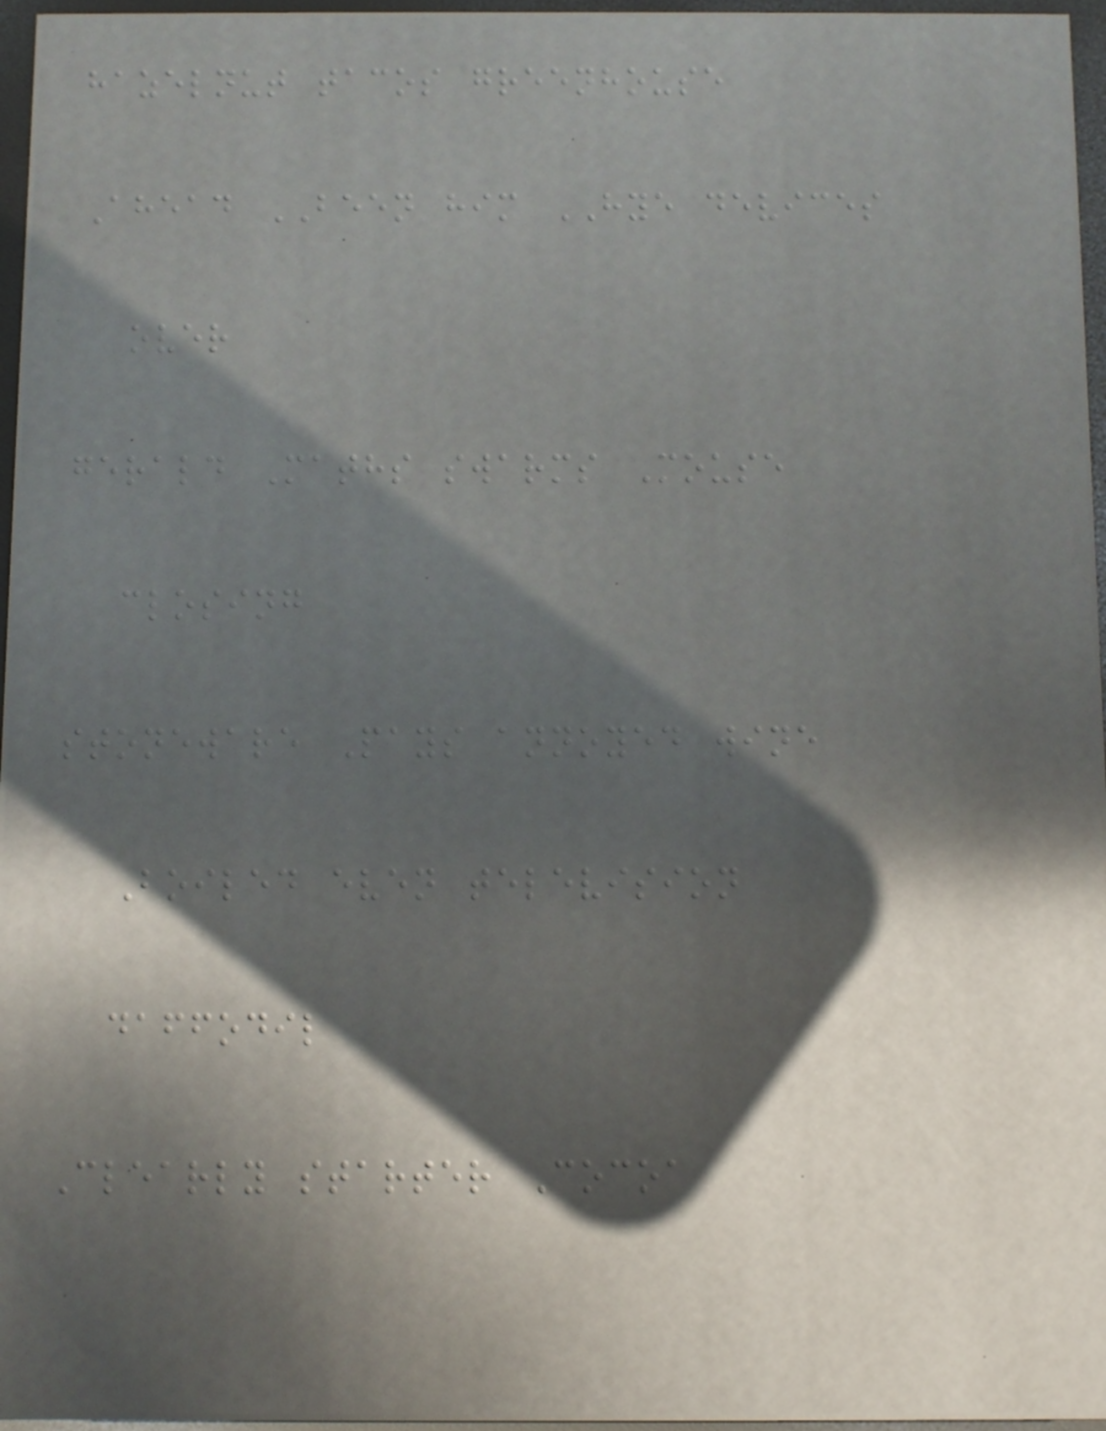hazelnut tacos greenhouse
Ahead BEEN him HYE devices
over
gerald Maths swarms Mouse
closing
stoneware Pays annoyed wine
Boiled even television
daffodil
Clearly starter Cocoa
